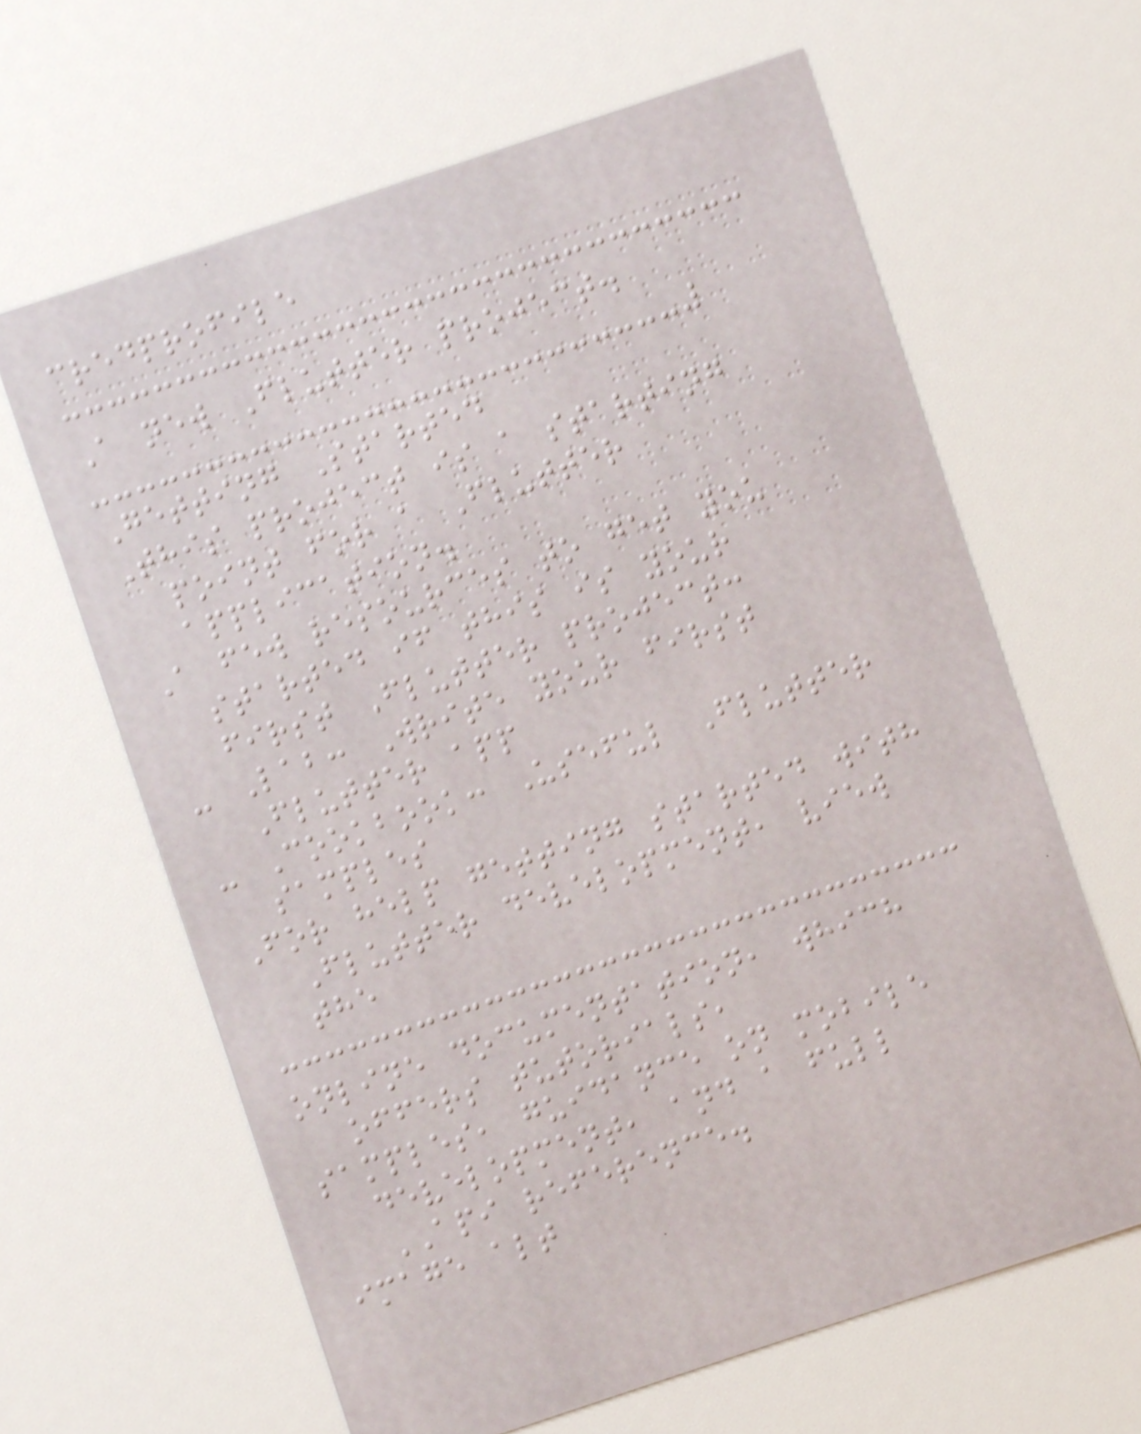credprofile
A new Flutter project.
Getting Started
This project is a starting
point for a Flutter
application.
A few resources to get you
started if this is your
first Flutter project:
- Lab: Write your first
Flutter app
- Cookbook: Useful Flutter
samples
For help getting started with
Flutter development, view
the
online documentation, which
offers tutorials,
samples, guidance on mobile
development, and a full
API reference.
image alt
